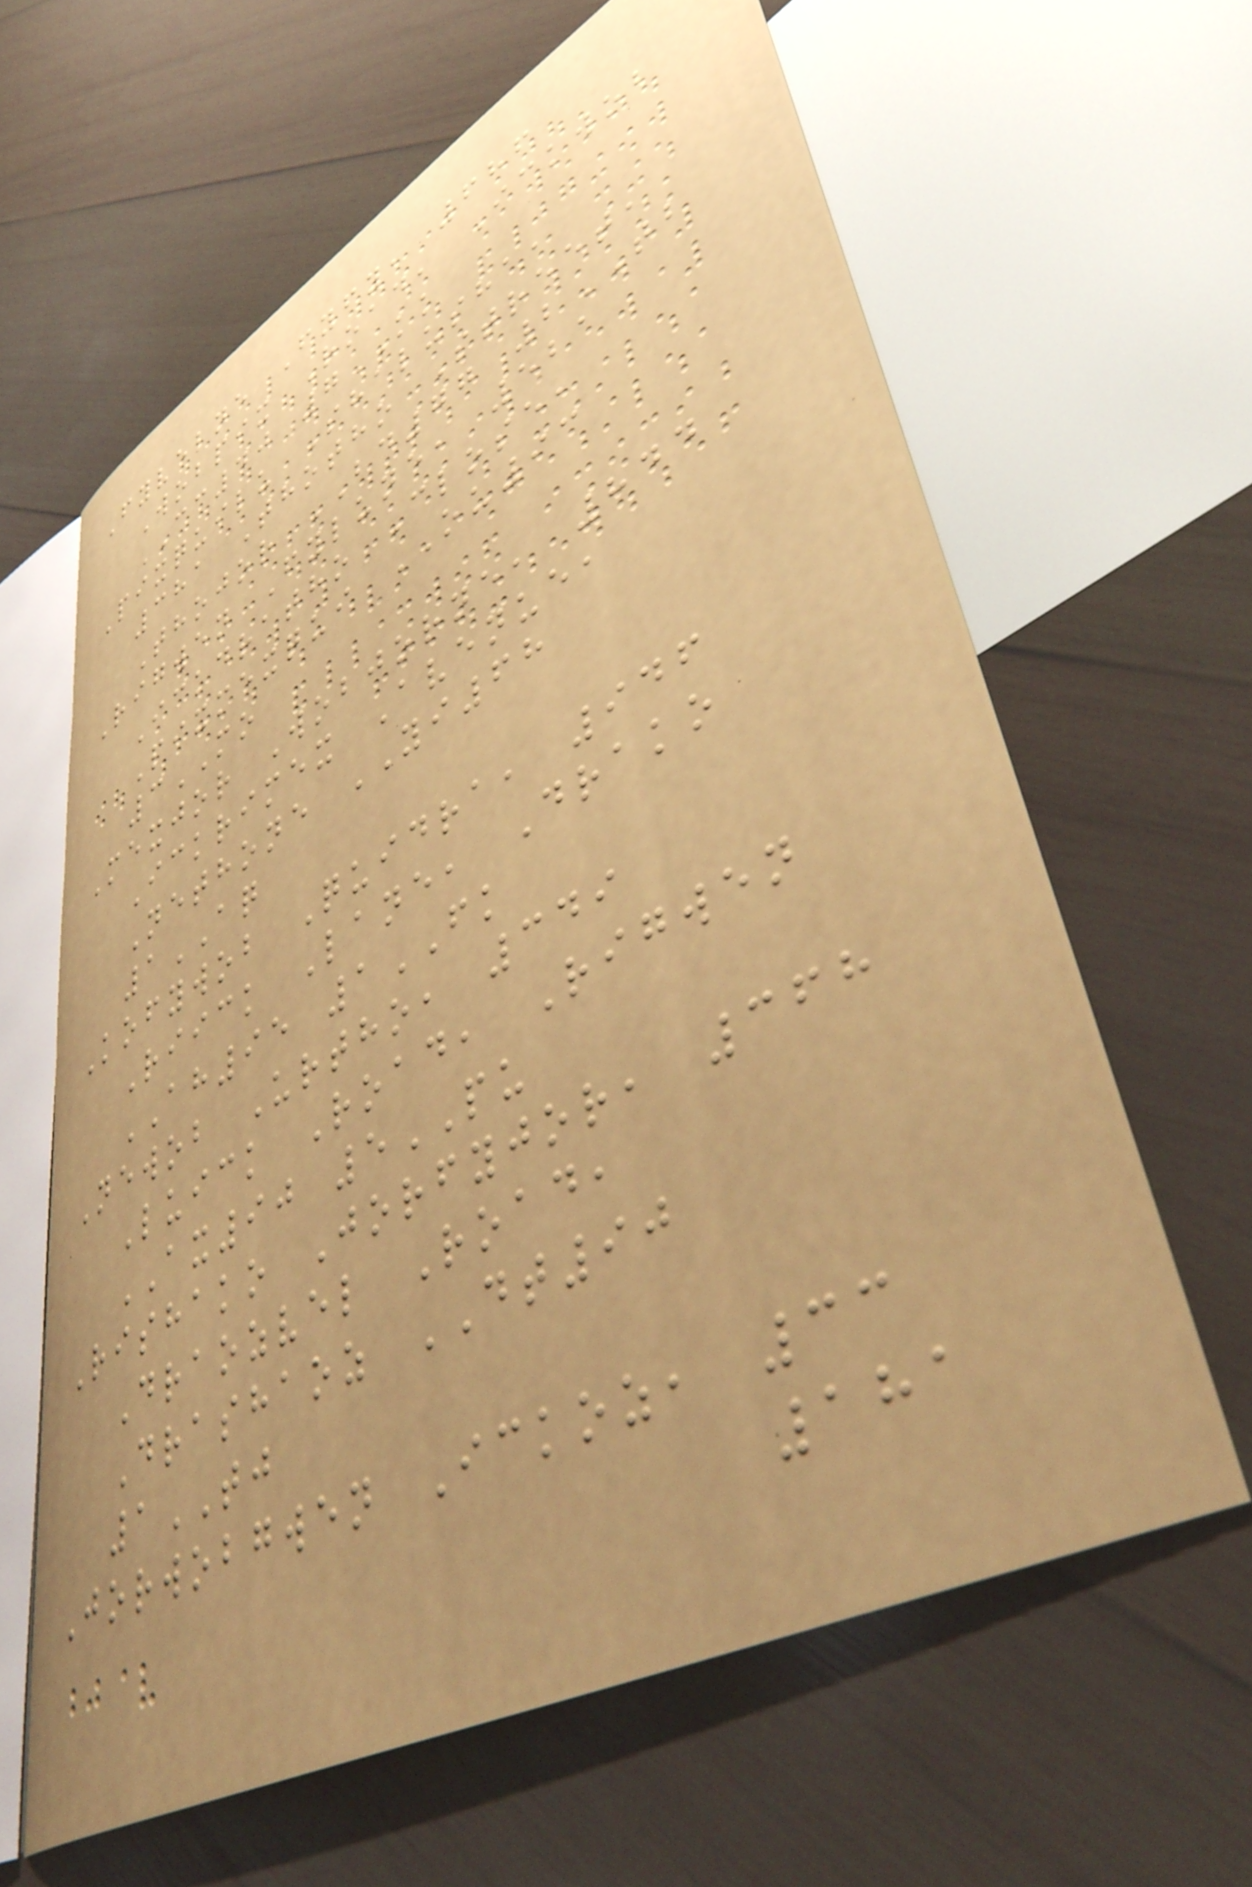Fyvelne Fyfy, 686
Wobpix Road, Ickwob
CC40 7KK
Pixquilu Shalusha,
381 Thotho Street,
Thojor BD77 2TB
Rigwen Fylune, 521
Ickdratho Close,
Pixmexqui OU93
3MO
Mexjor Wobjorne, 844
Ickrimex Avenue,
Nethone YI68
1AQ
Kofywob Quidra, 946
Riick Lane, Drako
AH95 1FK
Newob Urtho, 349
Luick Road, Rigwen
AX90 5PU
Rishako Jorfyjor, 368
Draozvel Road,
Drashaoz DT90
1TJ
Jorwobgwen Ickoz, 33
181
